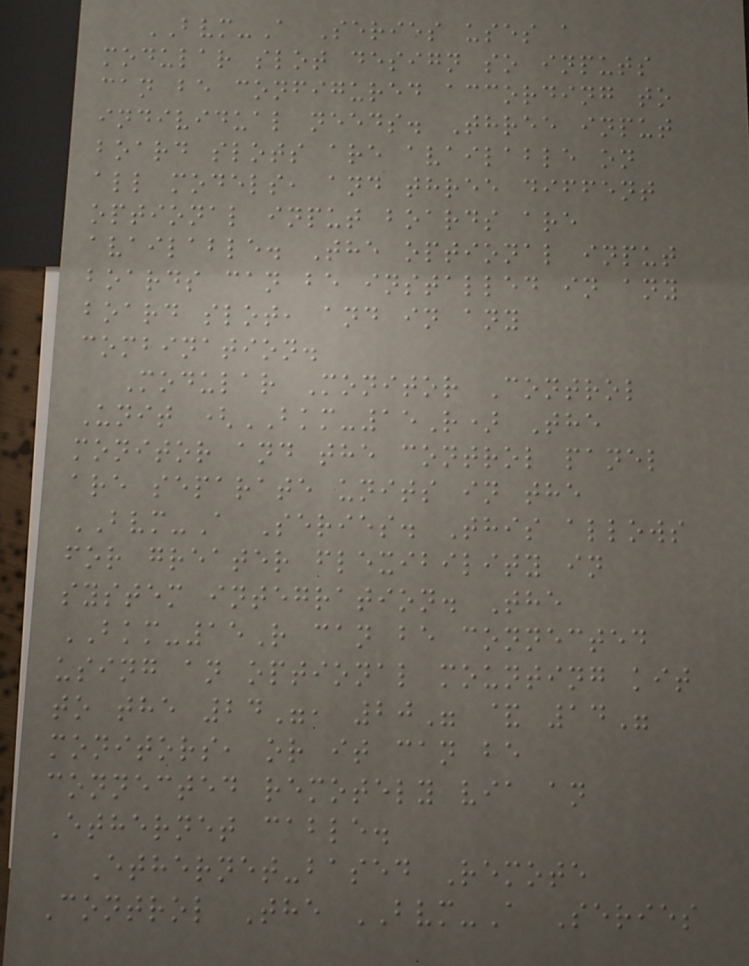BVM-A Series uses a
modular slot design so inputs
can be configured according to
individual needs. Three input
board slots are available on
all models, and three diffent
optional input boards are
available. The optional input
boards can be installed in any
board slot, and in any
combination.
Modular Monitor Control
Unit (BKM-15R) The
monitor and the control panel
are separate units in the
BVM-A Series. This allows
for greater flexibility in
system integration. The
BKM-15R can be connected
using an optional mounting kit
to the 24", 20" & 14"
monitors, or it can be
connected remotely via an
Ethernet cable.
Ethernet-based Remote
Control The BVM-A Series
